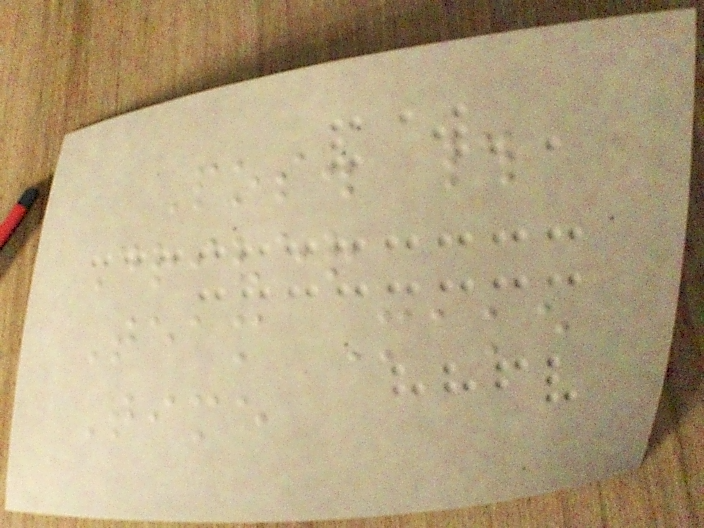Pos. #
Driver
Team Make
Time
